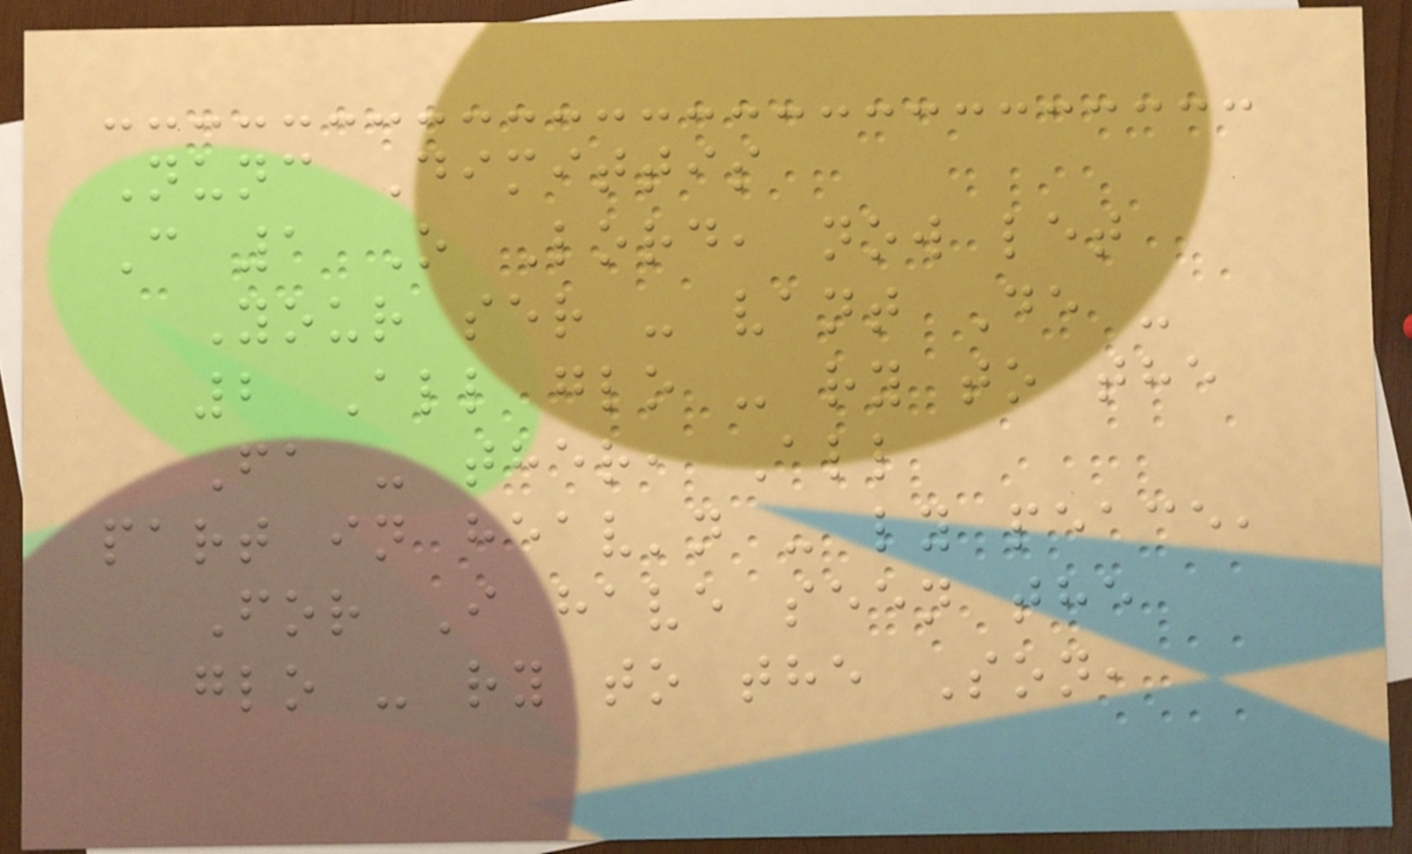Nunc Dimittis
C 1 O Lord, now let
Your ser - vant De -
2 All glo - ry to the
Fa - ther, All
part in heav'n - ly peace,
For I have seen the
glo - ry to the Son,
